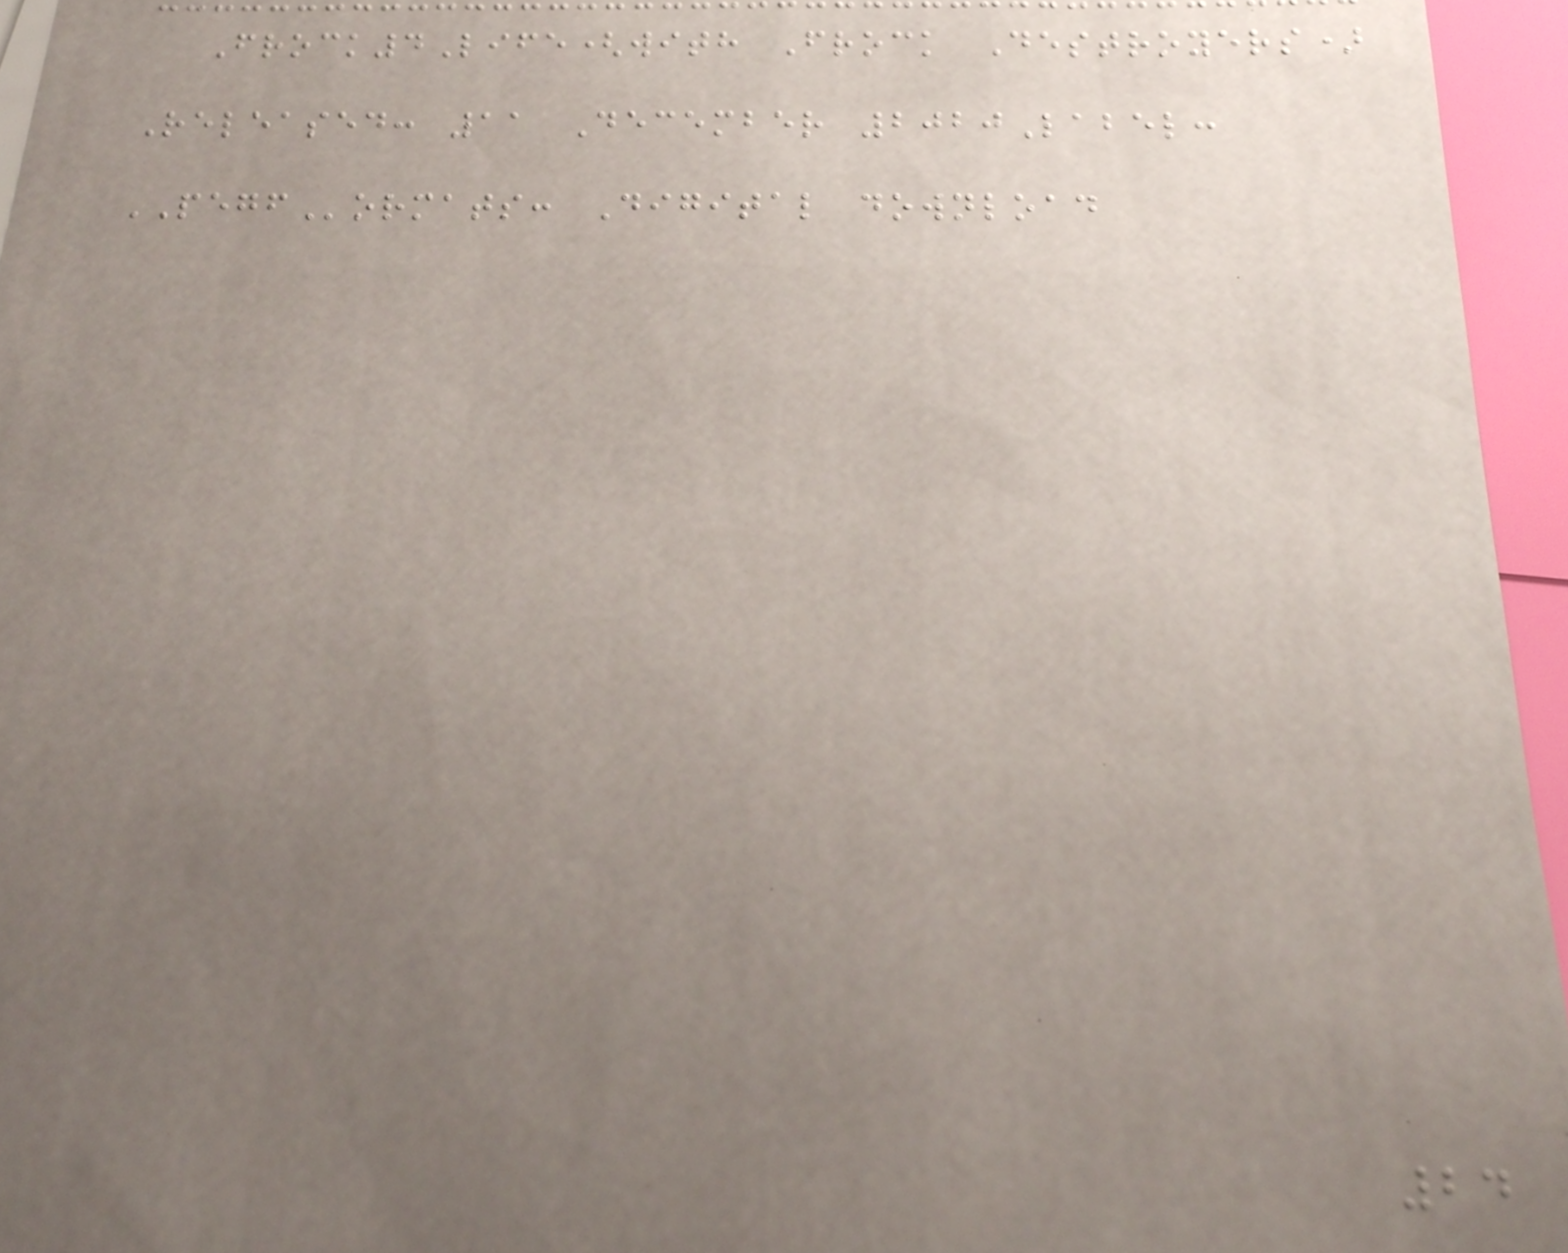Frock4Life(with Frock Destroyers)
Released: 11 December 2020Label:
PEGFormats: Digital download
24
